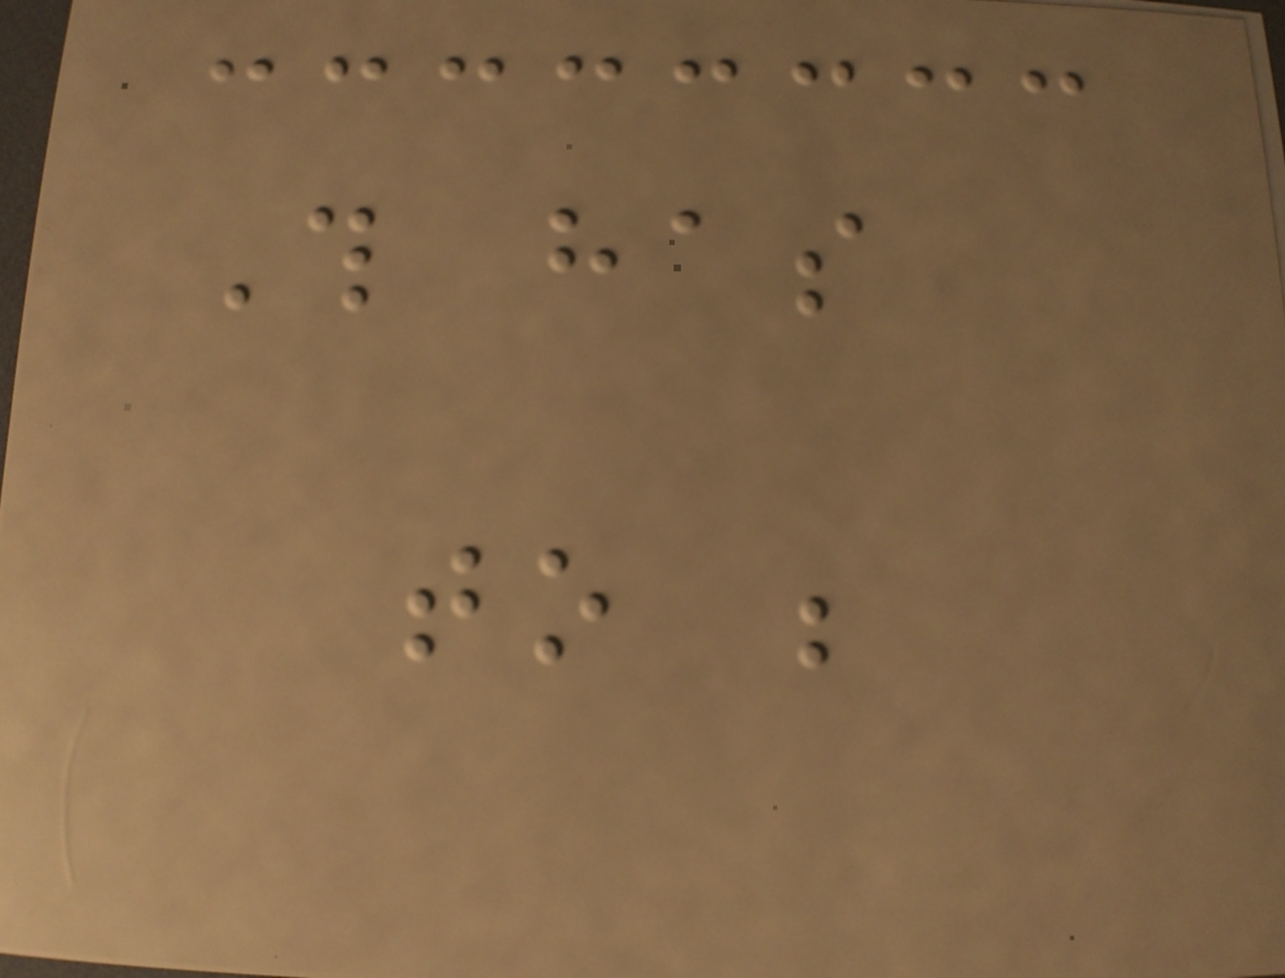This has
to be
